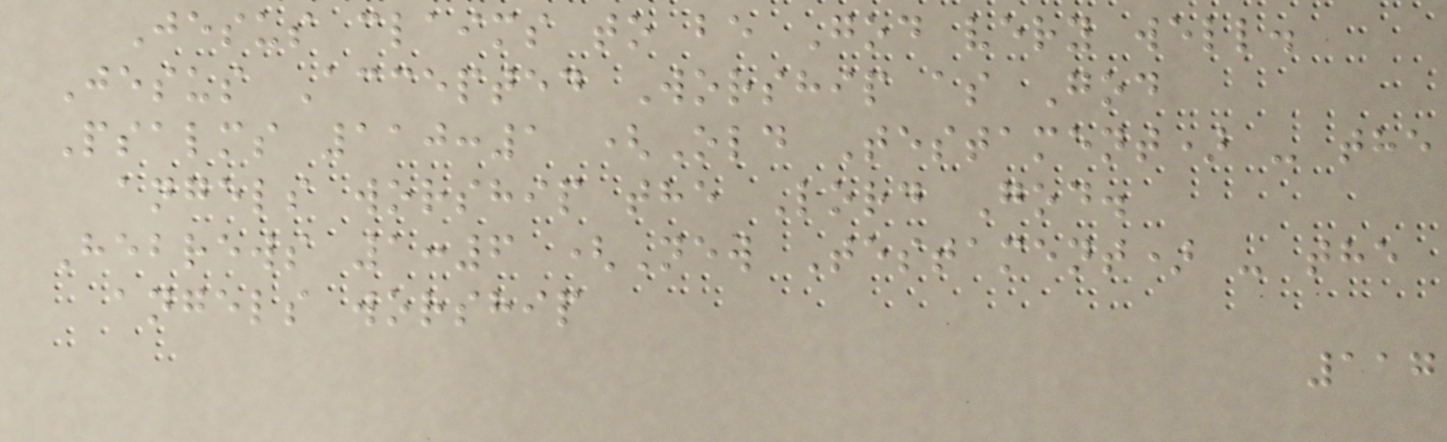Jesus claims to be God very well.
Jesus Accepted Worship as God
Psalms 110:1 (Old Testament) - the
angels worship the Lord God.
Hebrews 1:6 (New Testament) - the
angels worship
117
